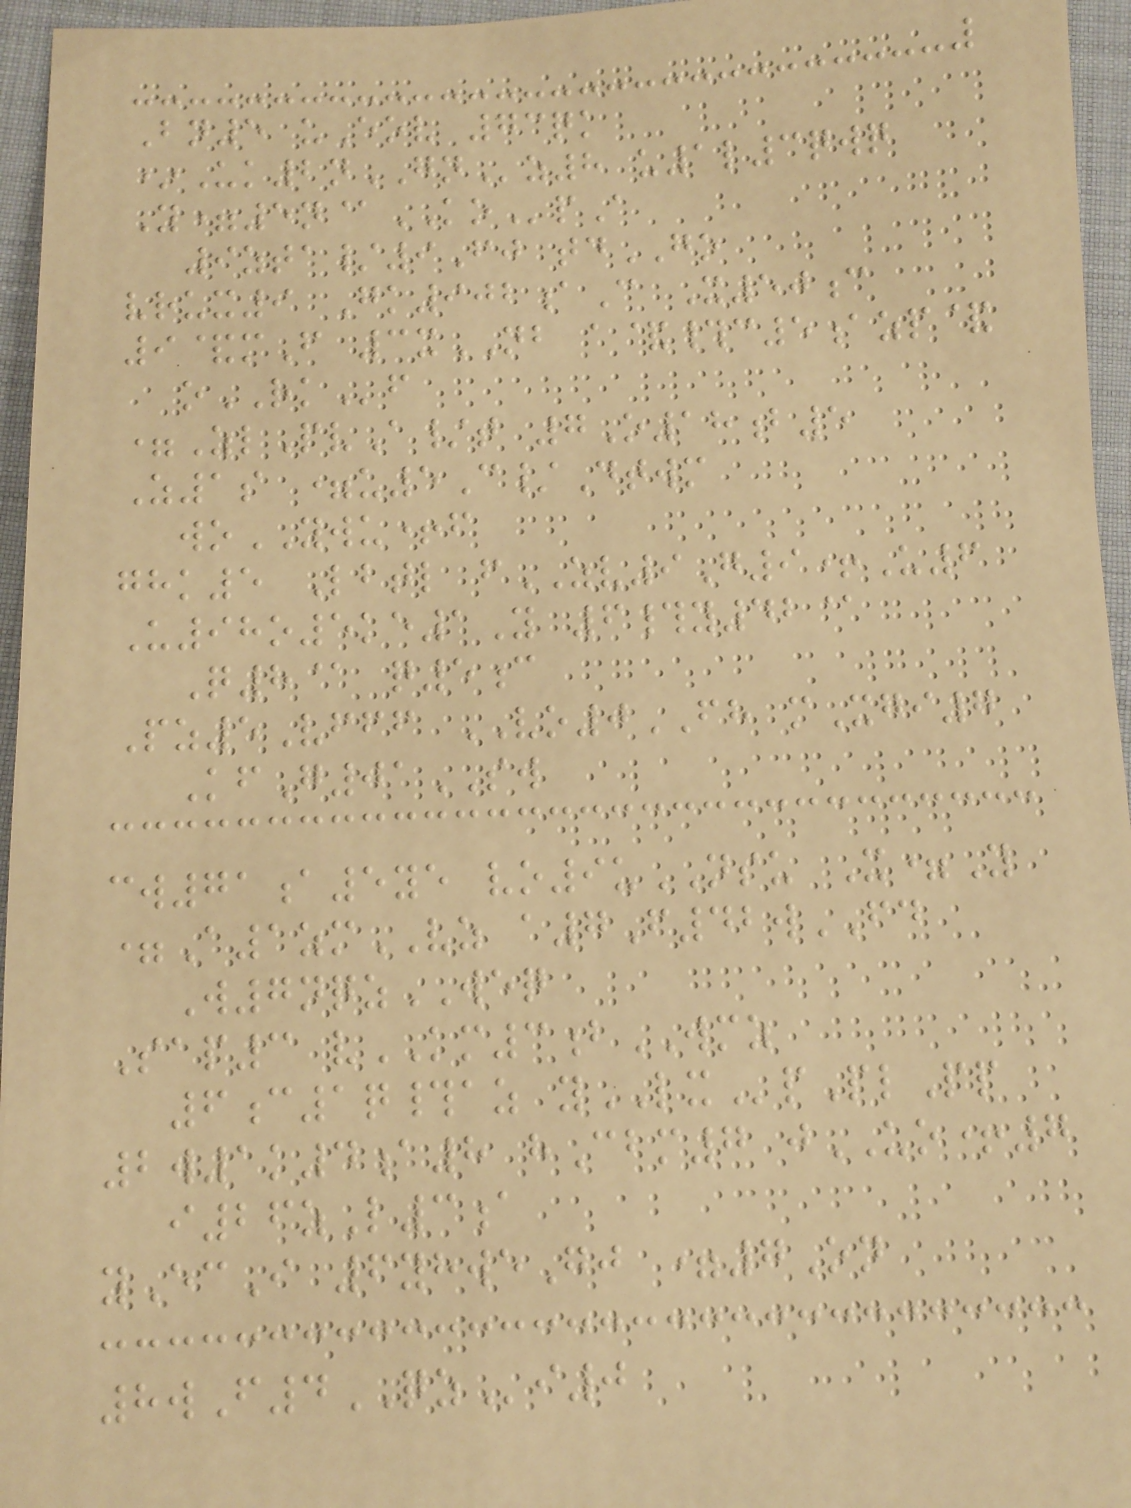Bn5 uEov 73qk
*Uk2nGNz8 u1l3qwq
Y=5n@KOpA
9zta/9Fj tdGO
vrux9 Gk902aC X50c
9&mF 3xNB a&#c5azp&
oRKf
=ZlPvA/t 7O18b5
Z1s =u5C/Dtwm
woYWU+f
ghk5 Lbtl fZV9G9+U6
U98o5ke1Y 6#y42@
Q8@ q5c
Pz5Vfff VO0FH mXgi7
KfG01SW
cw71a5ye vo9uNSU X=Y
=A1zmVZ a7F42wFD
W7nqzWEQ
Sap3 vKM3bWMZ
6c1q#az yLXpPlPp
2w1k4a8 hCbm7 jUO+7
i26zL3a
yEcI 6yhweGj =7On
8wF4QZi0
